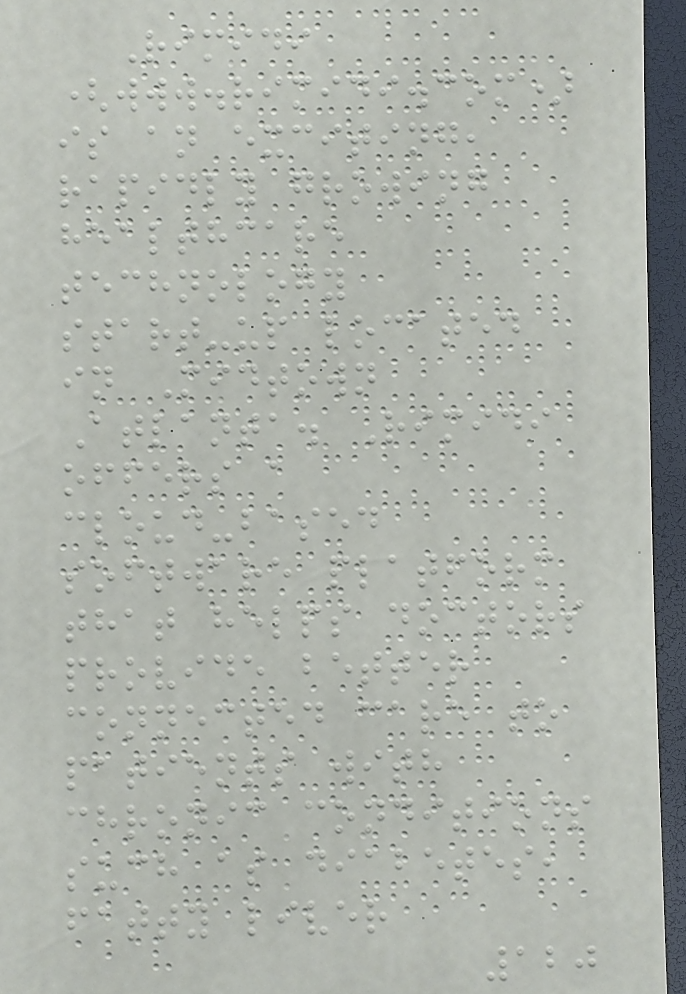Rimidi
(www.rimidi.com)
is an exciting,
rapidly growing
healthcare
technology
start-up located
in Midtown
Atlanta. Rimidi
offers a
cloud-based
software platform
that helps doctors
provide better
connected care to
patients with
chronic conditions
such as diabetes,
fatty liver
120
